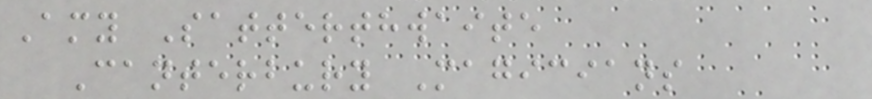Amy Satterthwaite
Canterbury Magicians
